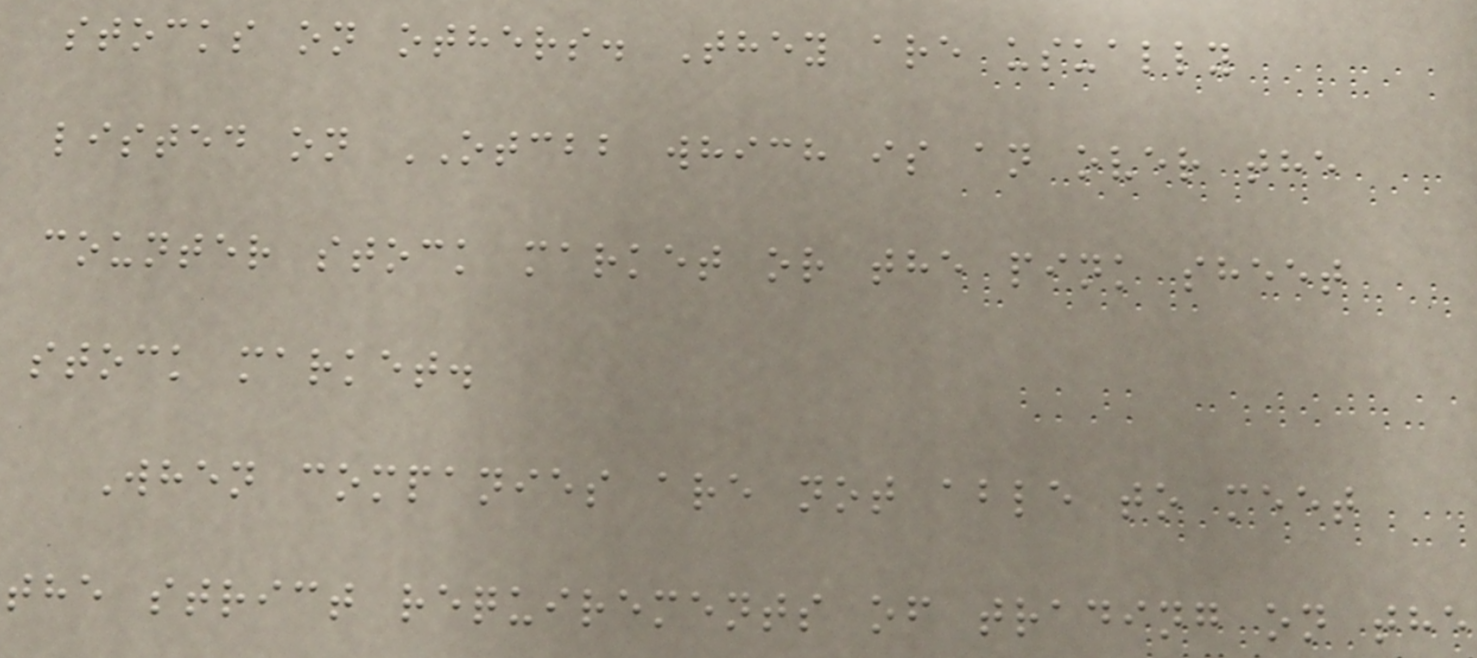stocks on others. They are usually
listed on OTCBB which is an over the
counter stock market or the pink sheet
stock market.
When companies are not able to meet
the strict requirements of trading on the
